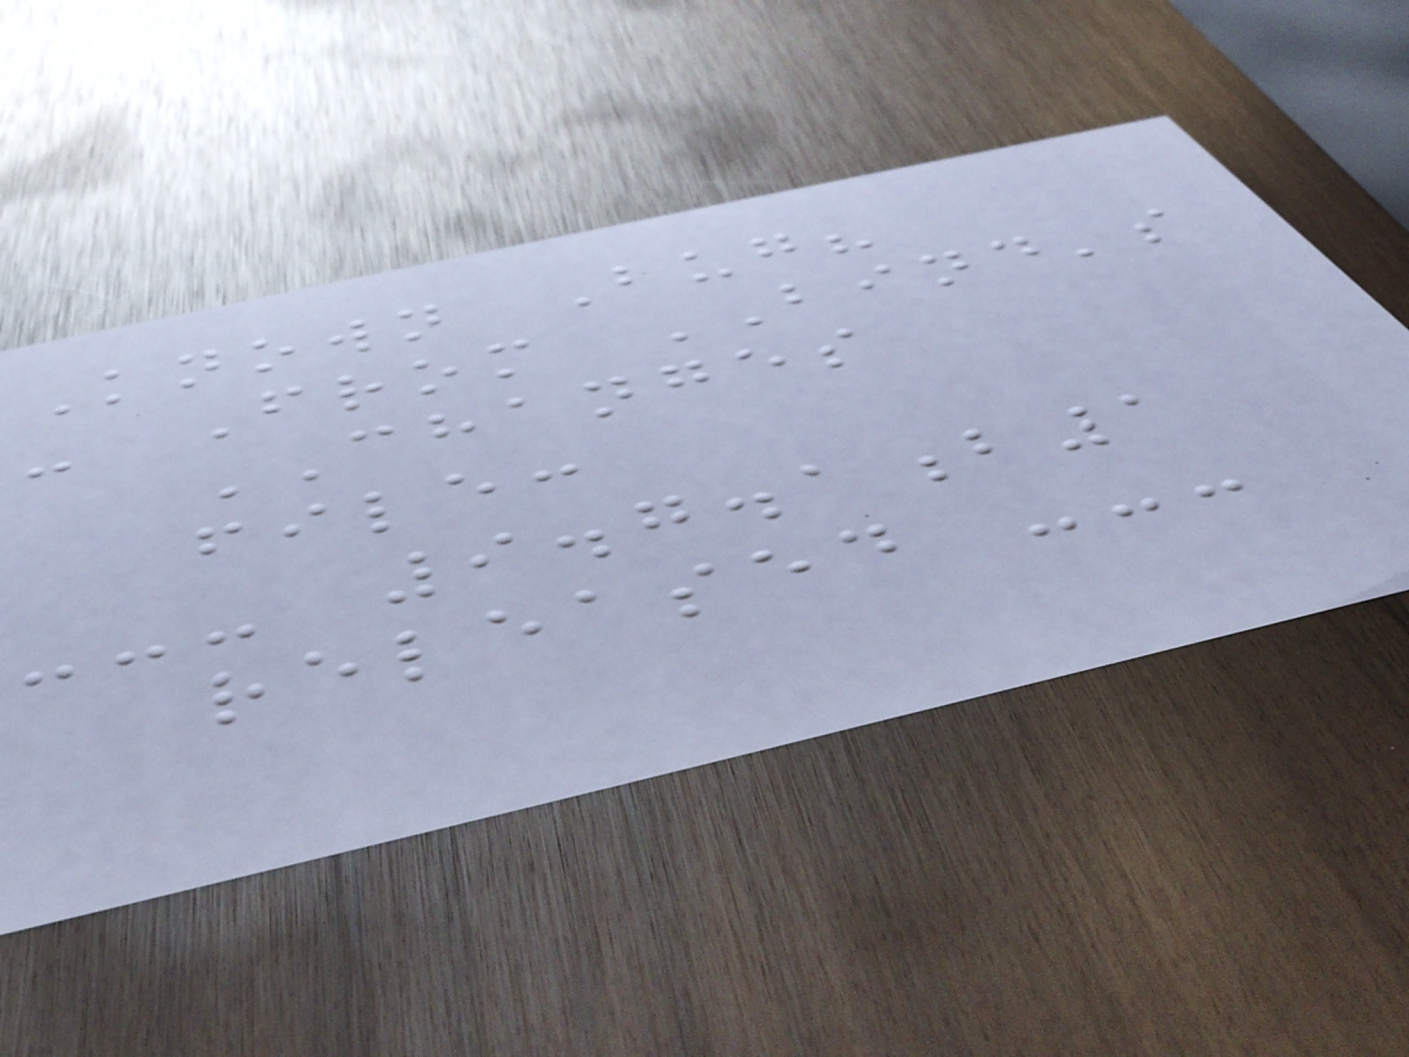Known Bug?
- From BIND's
CHANGES
file:
--- 9.7.1b1
released ---
